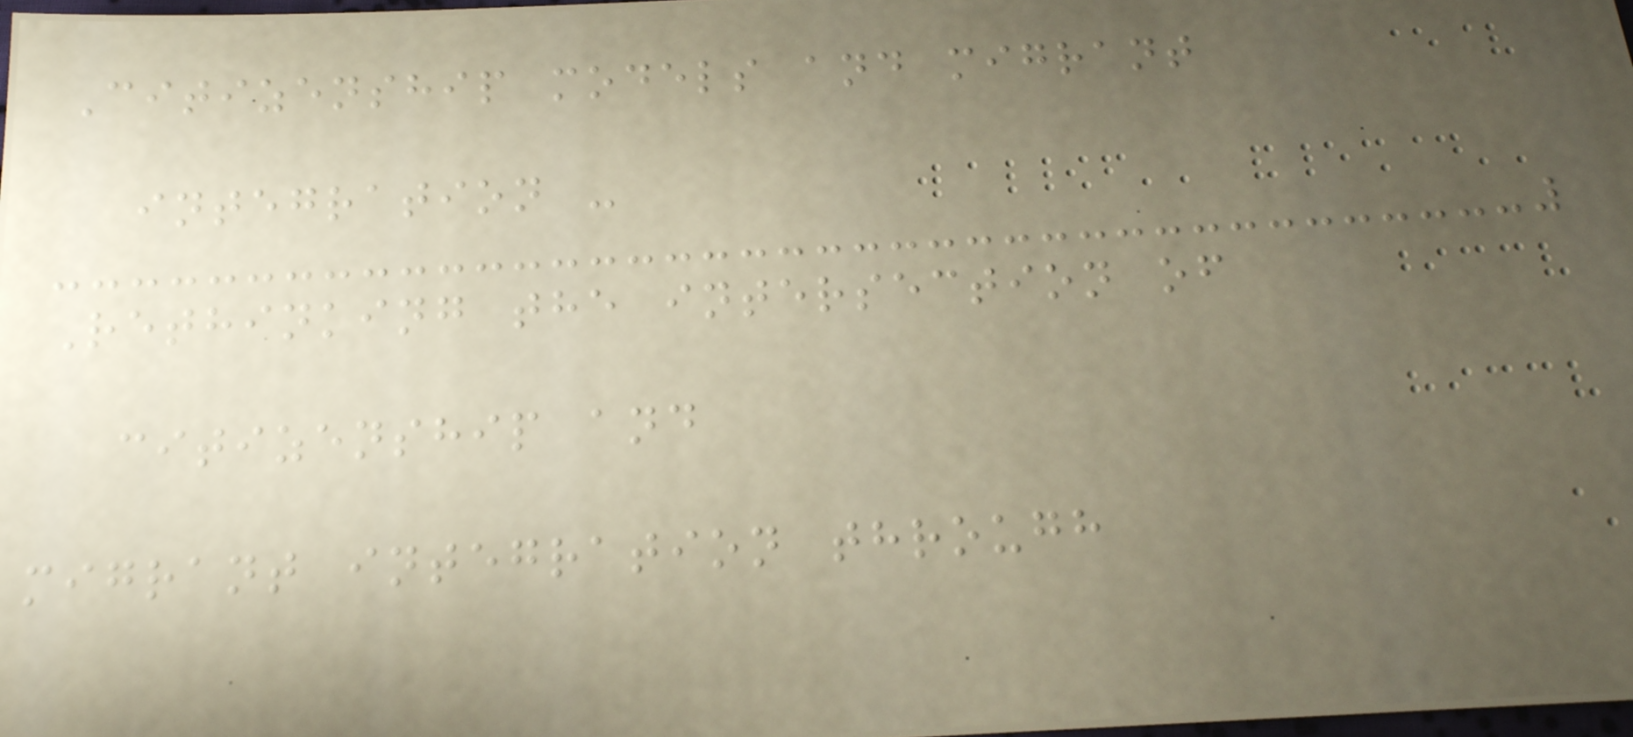Citizenship models and migrant
integration -
Rethinking the intersection of
citizenship and
migrant integration through
